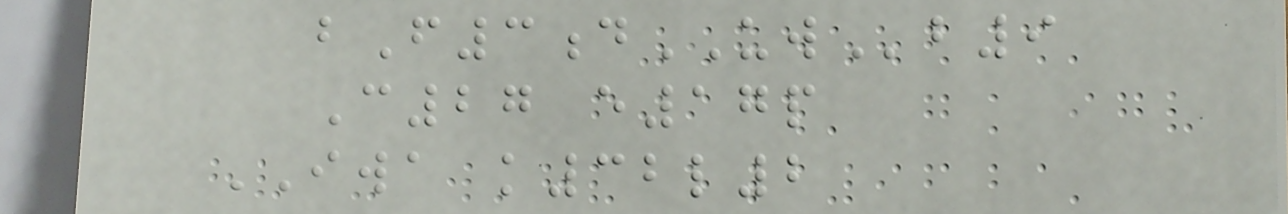bF3dUWb9
C27 e17p
IWA k32l2
